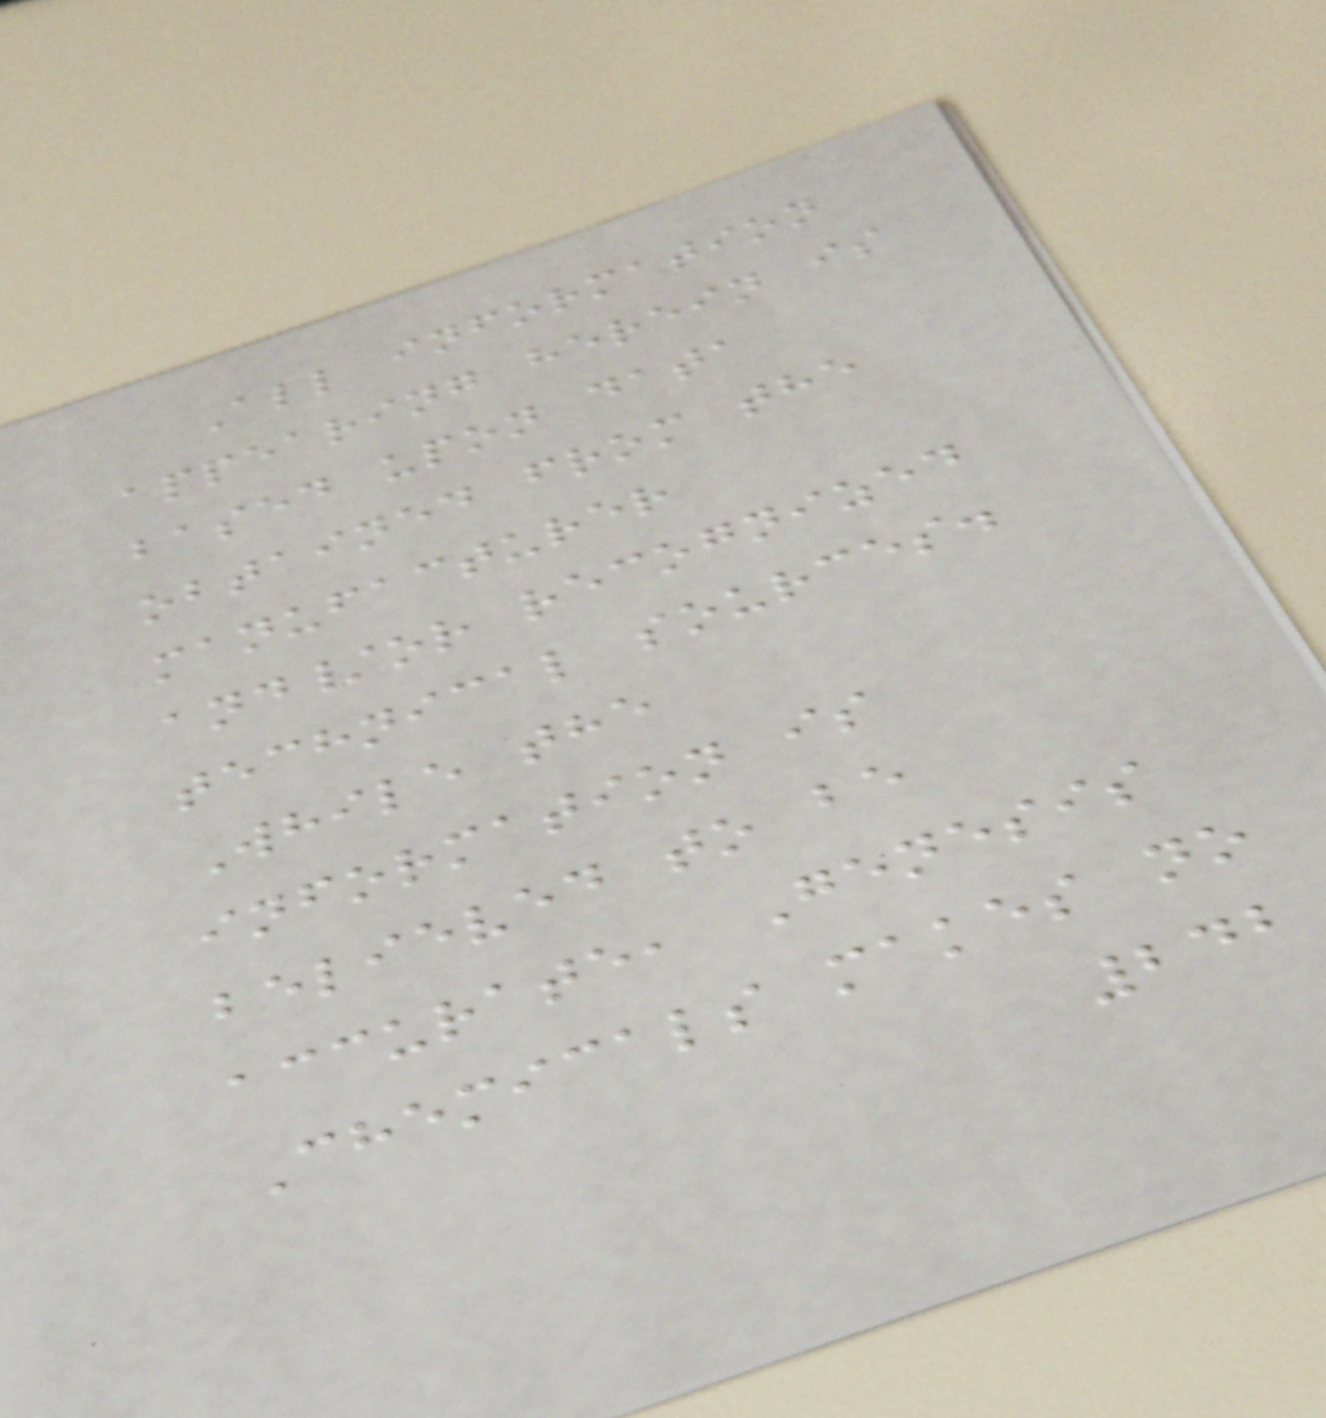All information
appearing herein is
based upon data
obtained from the
manufacturer
and/or recognized
technical sources.
While the
information is
believed to be
accurate, Genesis
Chemicals makes no
242
